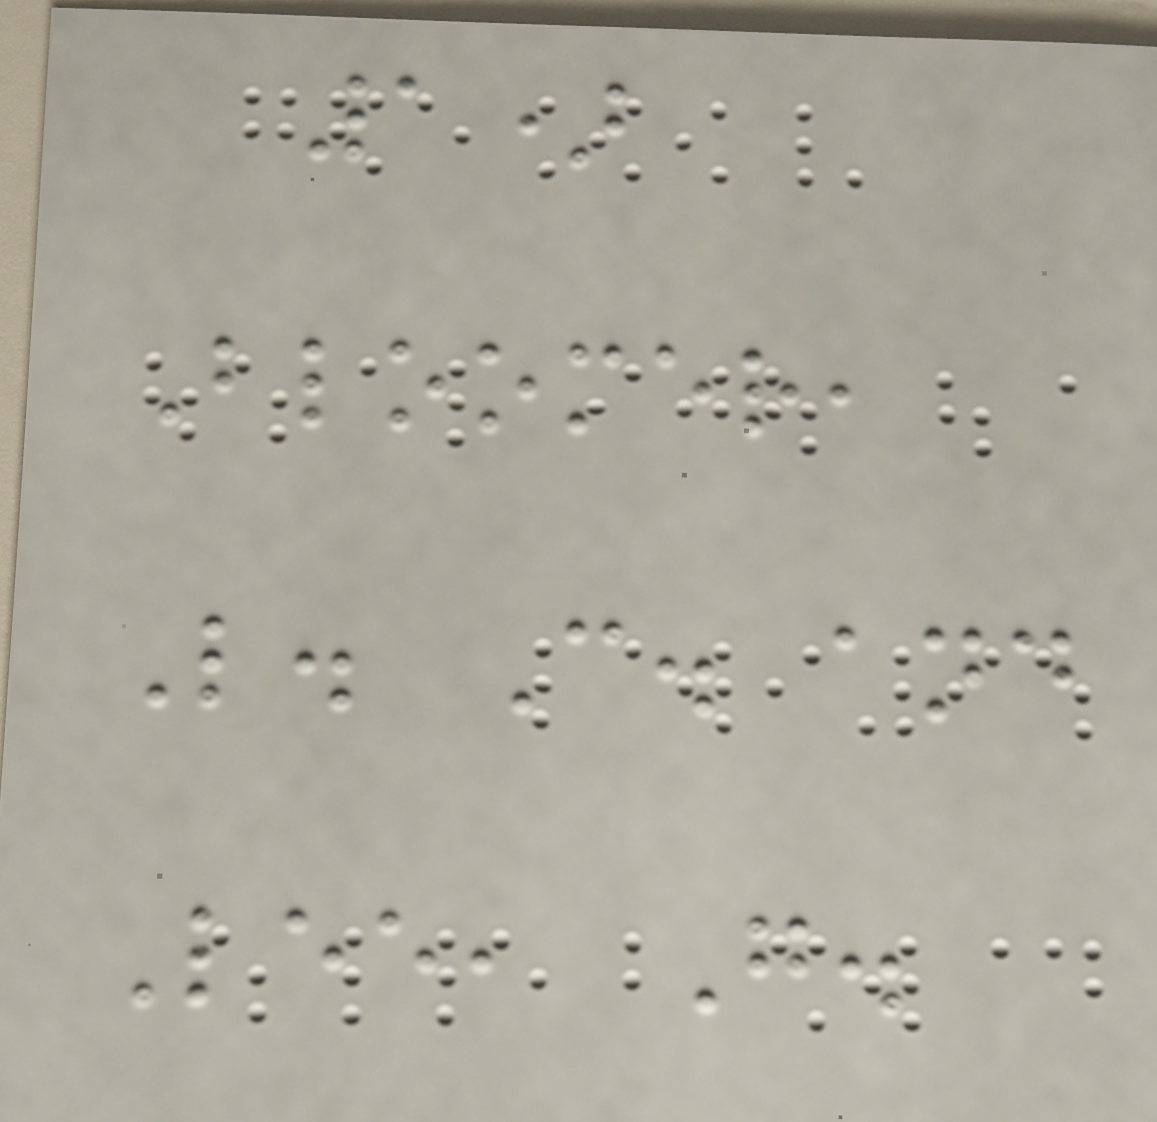1)
Bloomer,
L. C. and
Lee, G.
